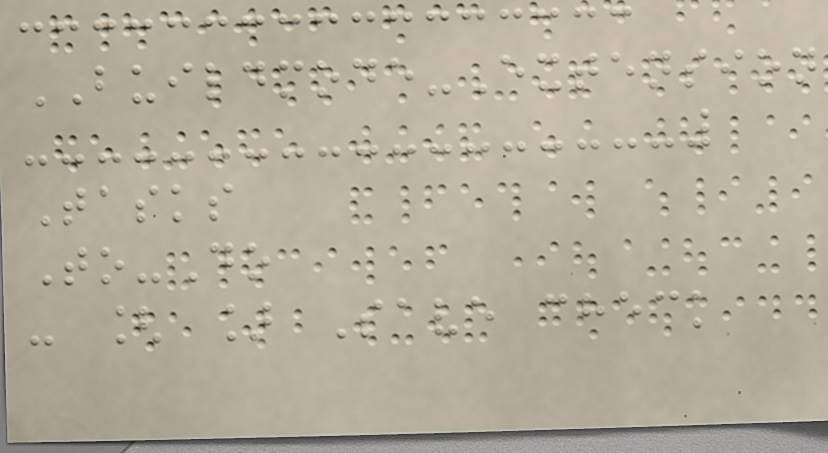BUILDMODE-Extension
Tasks
To-Do
- [ ] Save check
